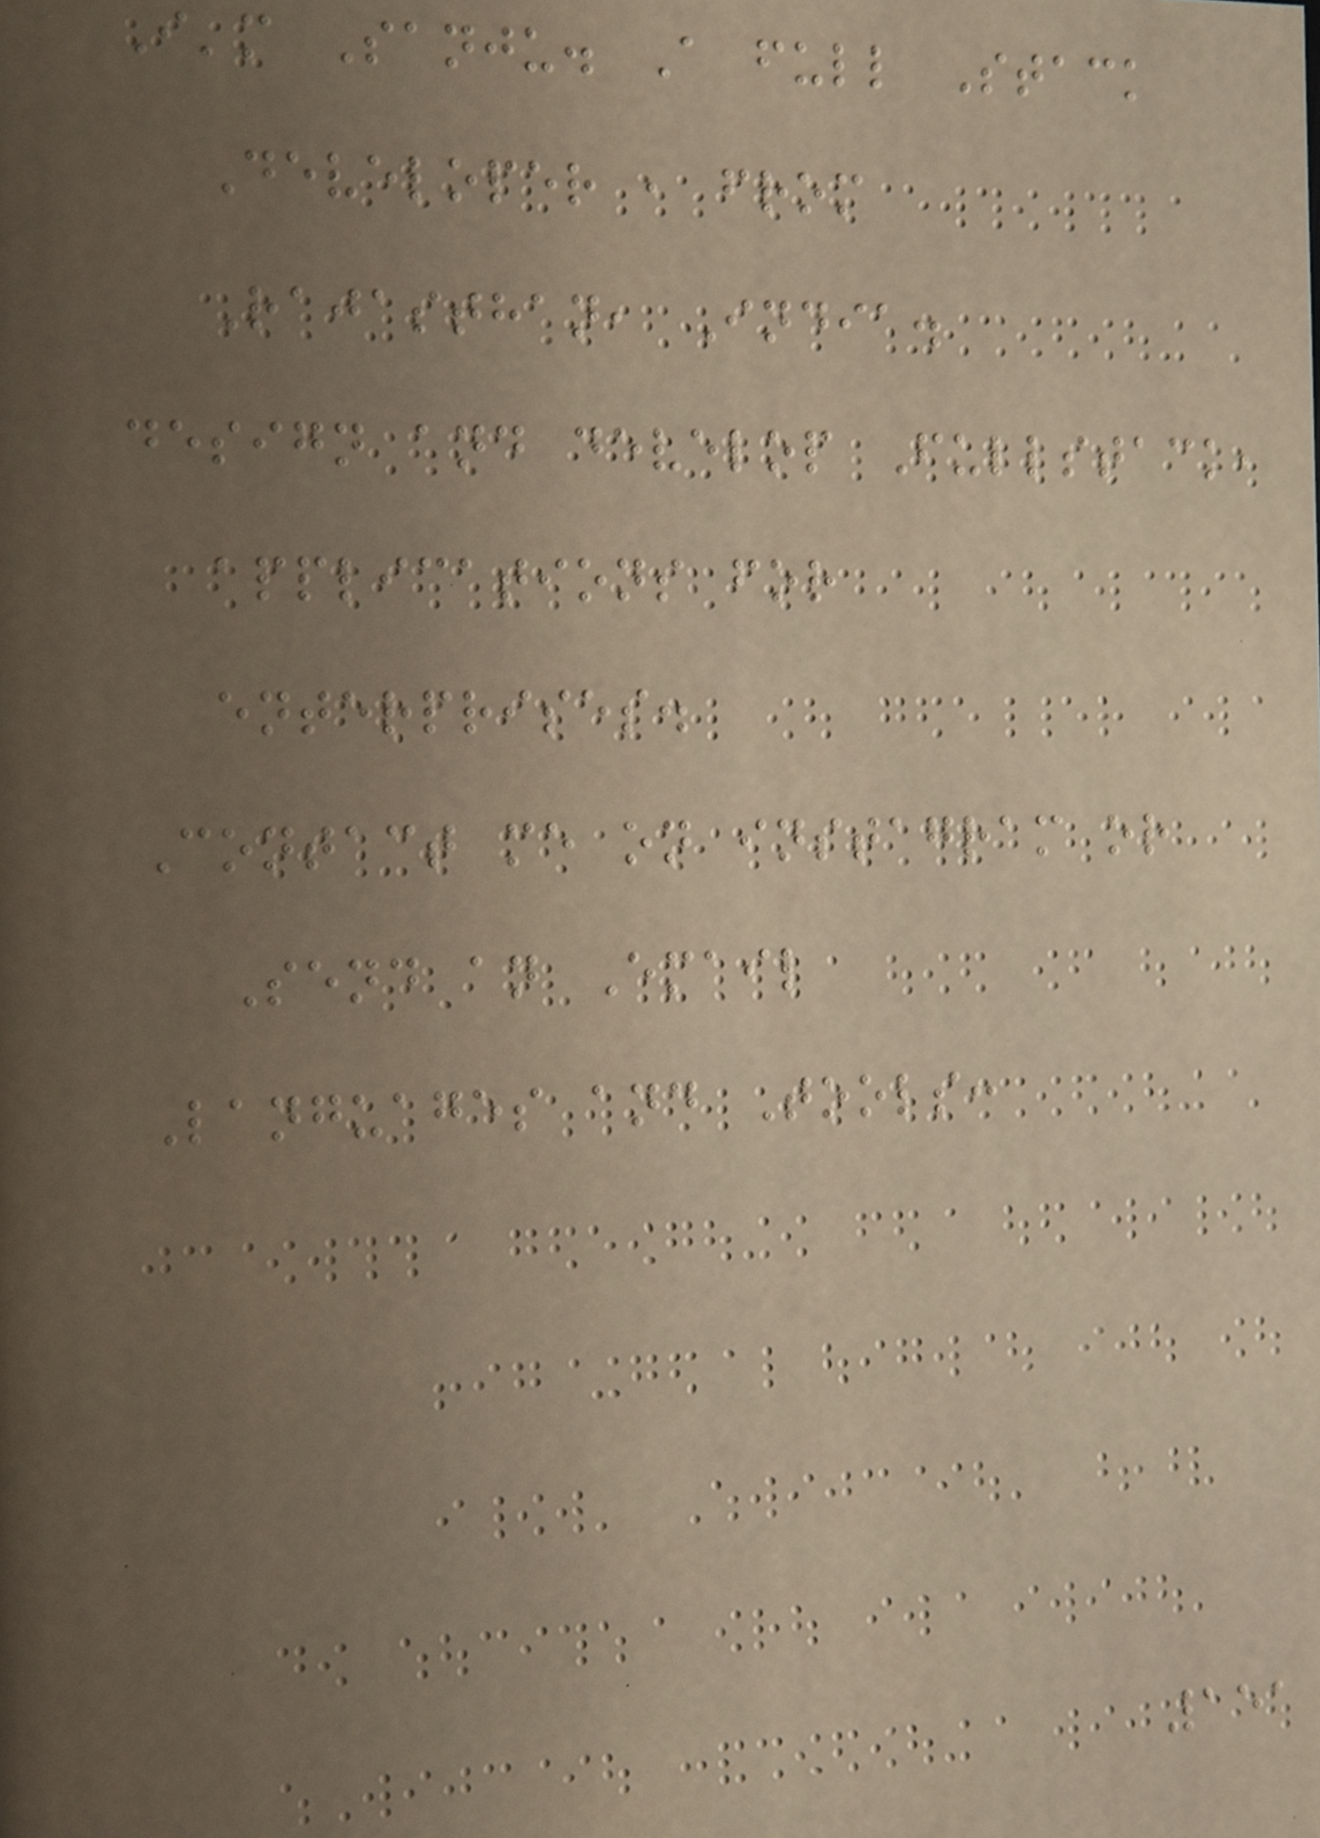I'm Sanju. A full Stack
Developer , from
Rajasthan, India.
design and develop Fullstack,
applications for
enterprises.
Contact me on instagram or
Send an Email
Languages and Tools:
151
